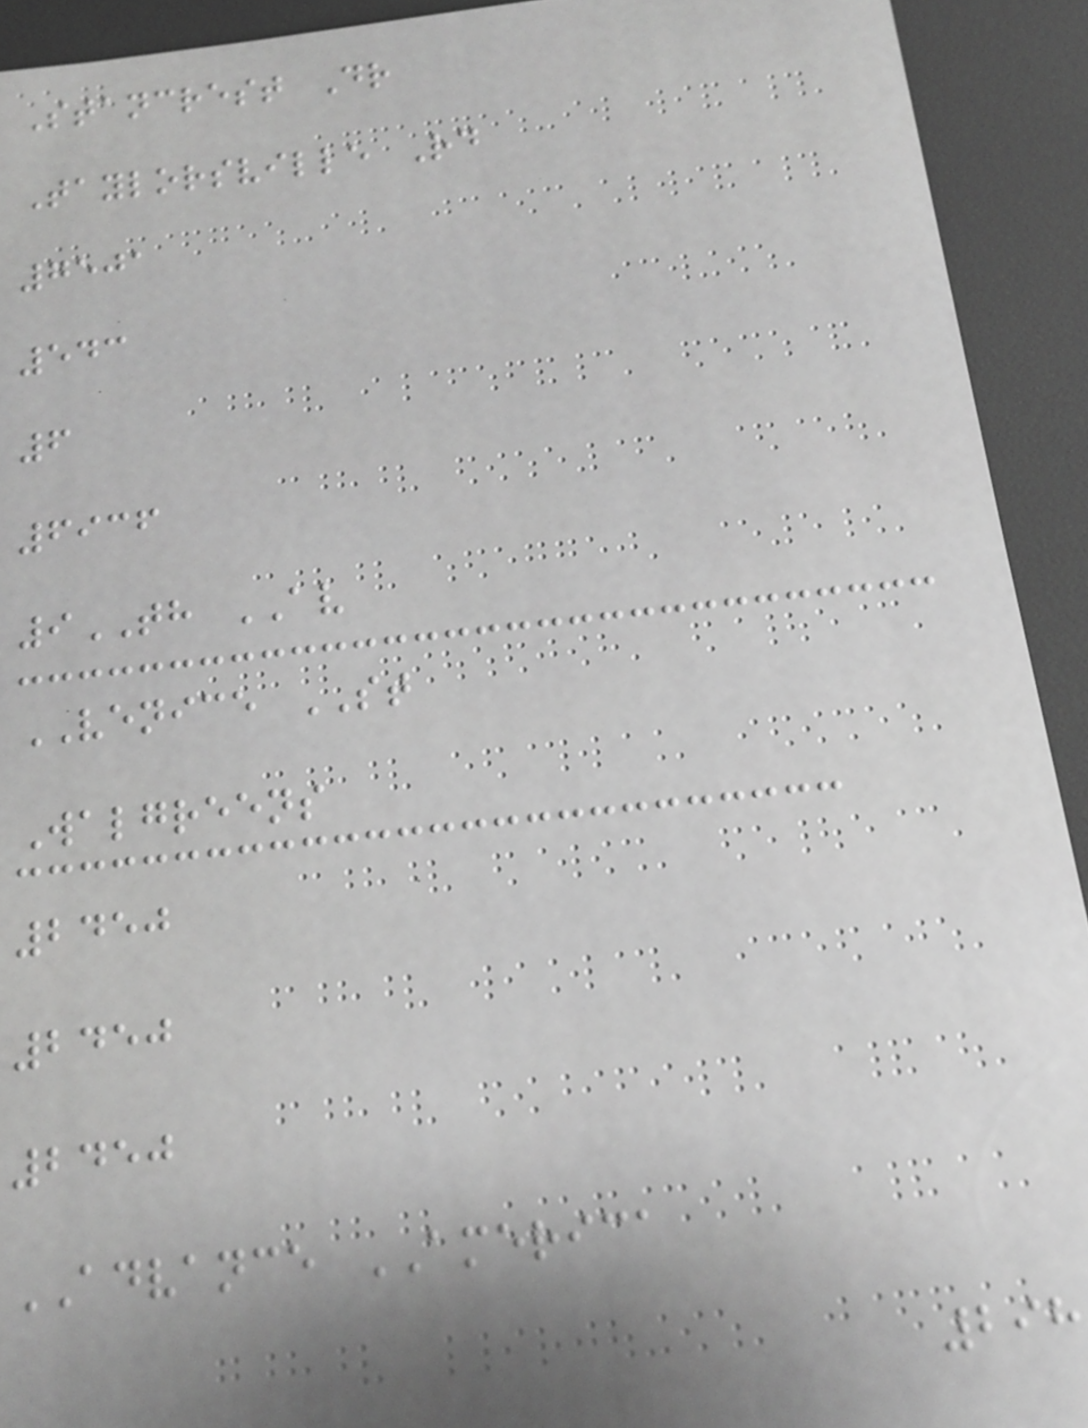Stancrest Dr
Taylorsville Rd
7501
543
6
6936
9TH AV
VENICE ST
Walgreens
2450
2450
2450
ADVANCE AMERICA
298
